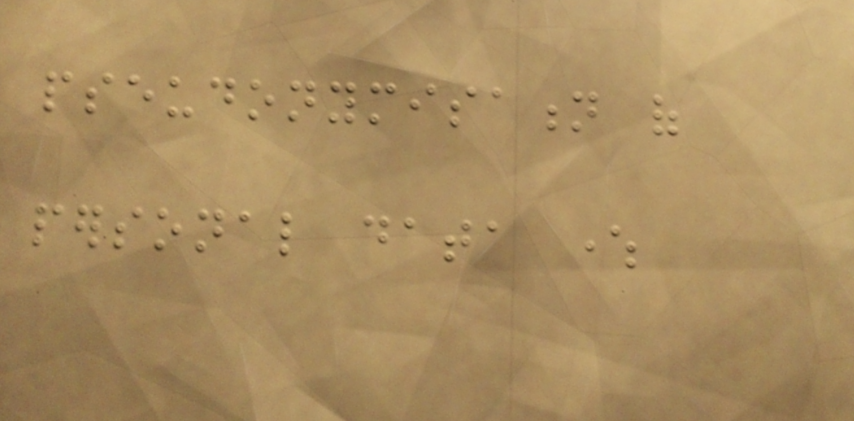pseudonymisation of
personal data where
